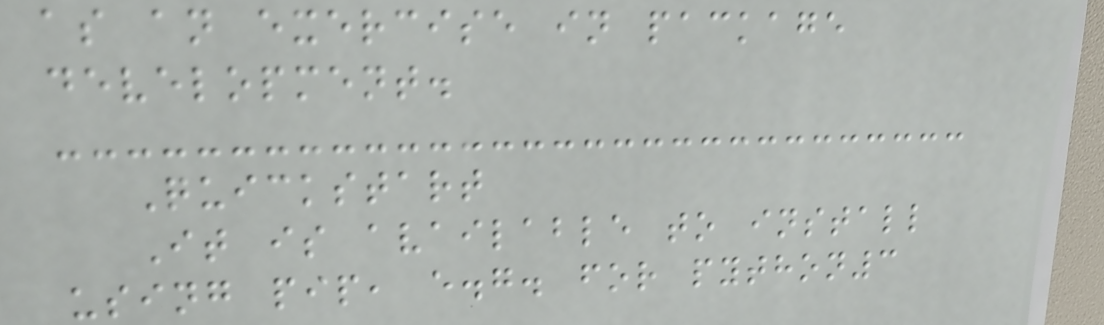as an exercise in package
development.
Quickstart
It is available to install
using pip, e.g. for python3
